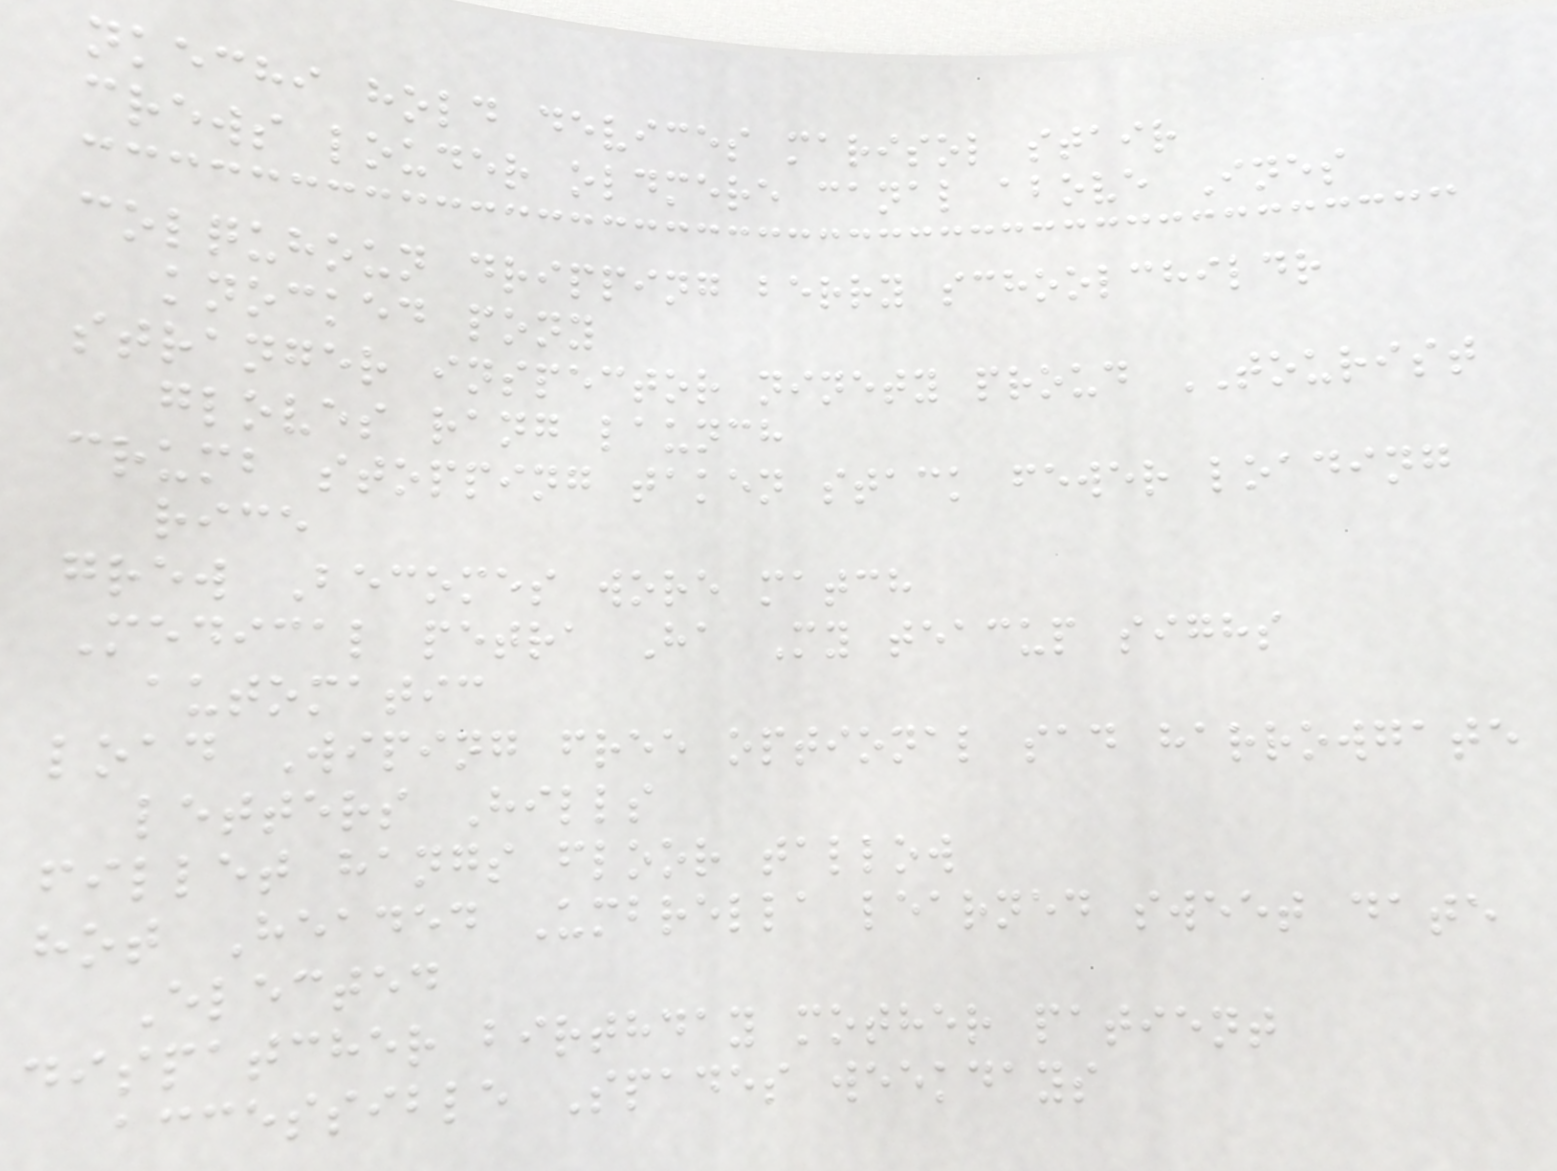nkechi hold devices marisol stair
crews louder oldmere canal above Ines
colquhoun dripping berry schoolchildr
knocked pony
stranger inspector ninety proud TOURIST
gloves rang launch
crumb stopping taken stack fewer loading
rice
grew Becomes wore match
Medical petra Ha My teacup sighs
automatic
load Wiping free optional sad harrowgate
letters Hills
fillet hangs floor tallow
hot Headed Umbrella learned sweet date
Elected
dispatcher birthday mother patient
accessible Spades weekdays
